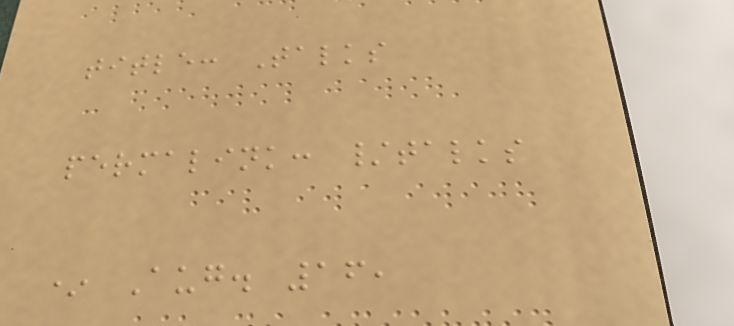title: Talks
permalink: /talks
* Aug. 16,
